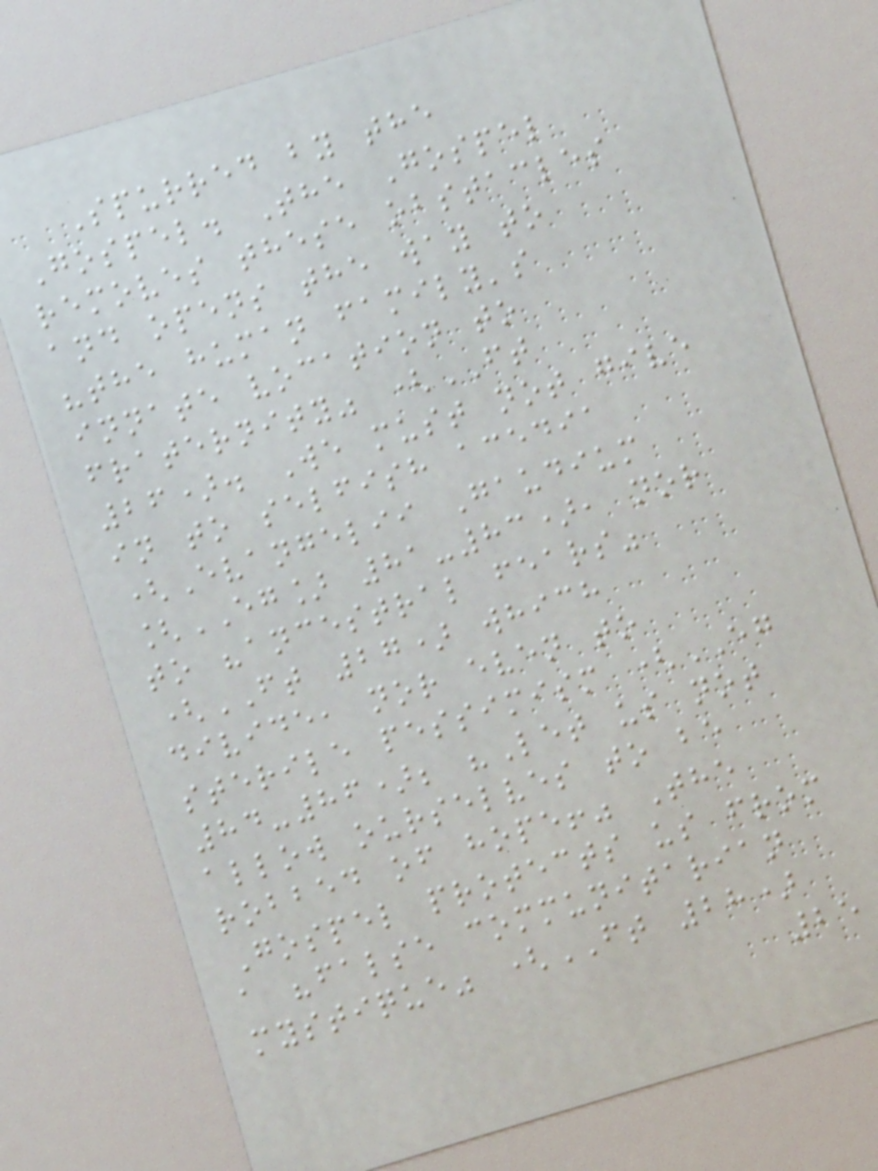Spurred by the
Gospel. The Gospel
removes these obstacles
and opens the way to
"the human family's
innate vocation to
fraternity" (FT
26). We must not give
in to selfish acedia
(Evangelii Gaudium
[EG] 81-83), nor
to "ancestral fears"
(FT 27) which
divide, nor even to
sterile pessimism (EG
84-86); "Let us not
allow ourselves to be
robbed of hope!" The
Gospel protects us from
a "false communitarian
mystique" (FT 28)
25
